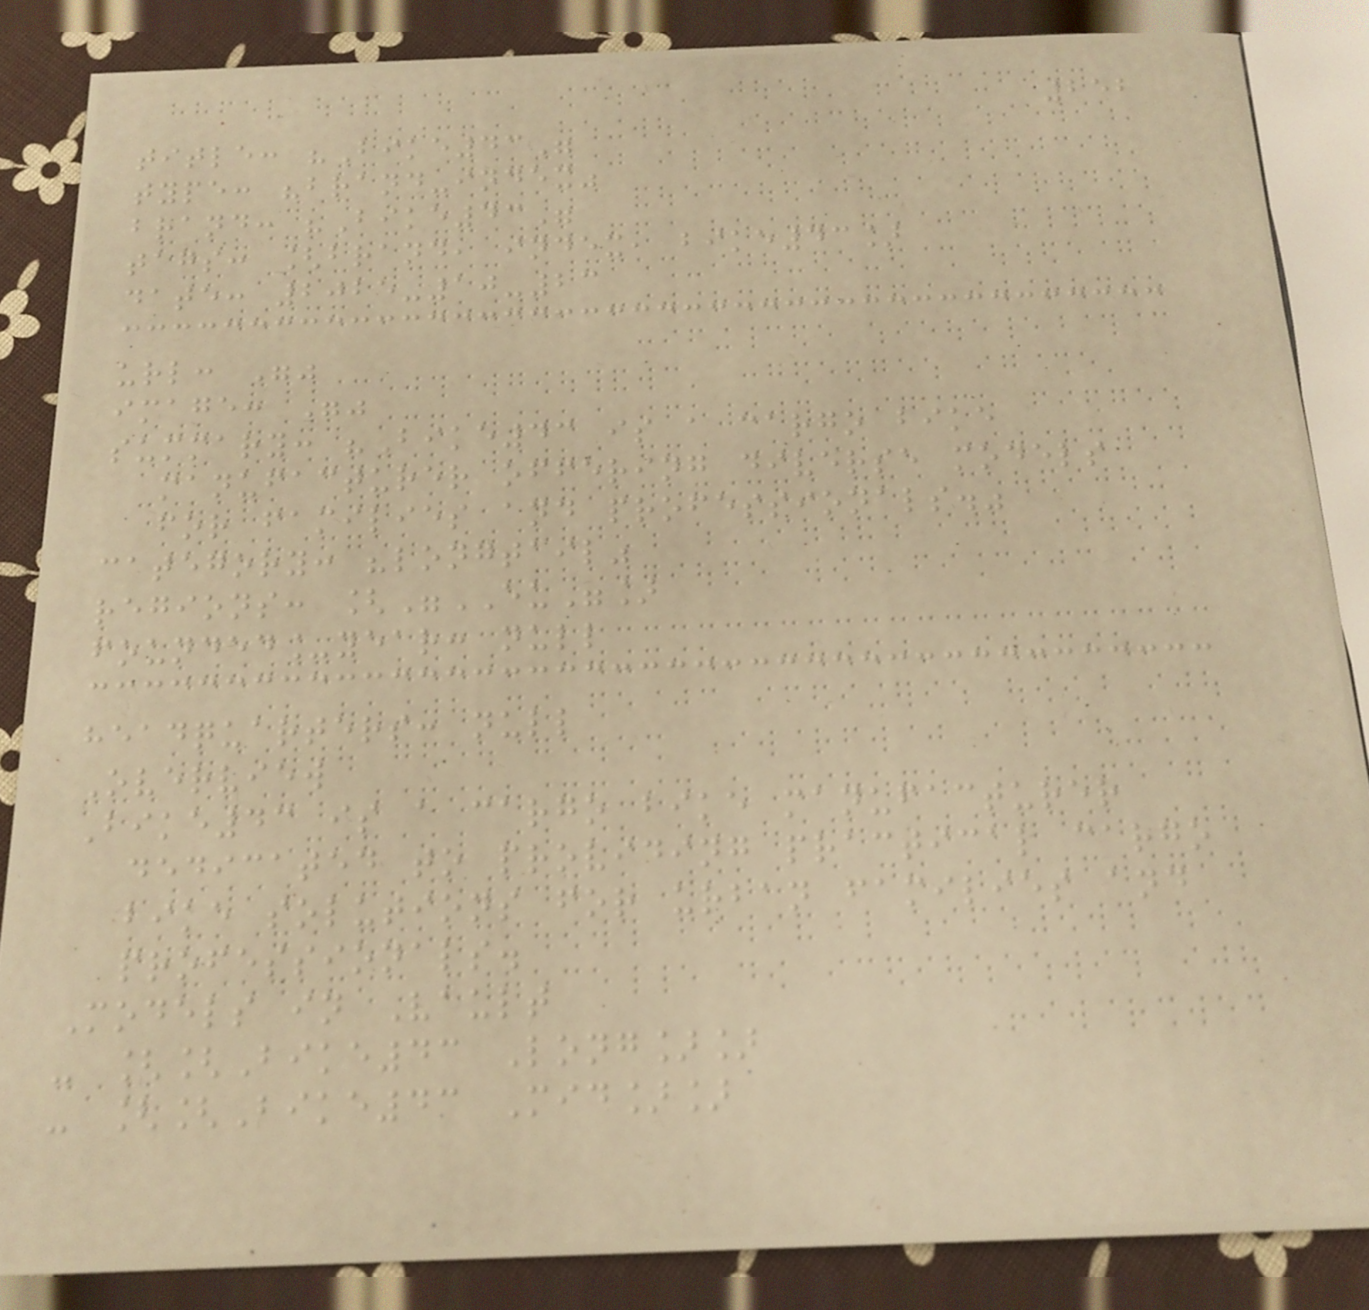252
title: "Bike43"
type: "brand-index"
brand: "Bike43"
tags: [brand, index, bike43]
date: 2025-10-23
url: ""
image: ""
summary: "Bike43 is a cargo bike
manufacturer offering diverse models
for families and professionals."
category: "longtail"
regions: ["EU"]
founded_year: null
headquarters: null
Overview
Bike43 is a cargo bike manufacturer
dedicated to providing practical cargo
bike solutions for urban families and
professionals.
Models in Vault
- [[Bike43 Long]]
- [[Bike43 Mid]]
